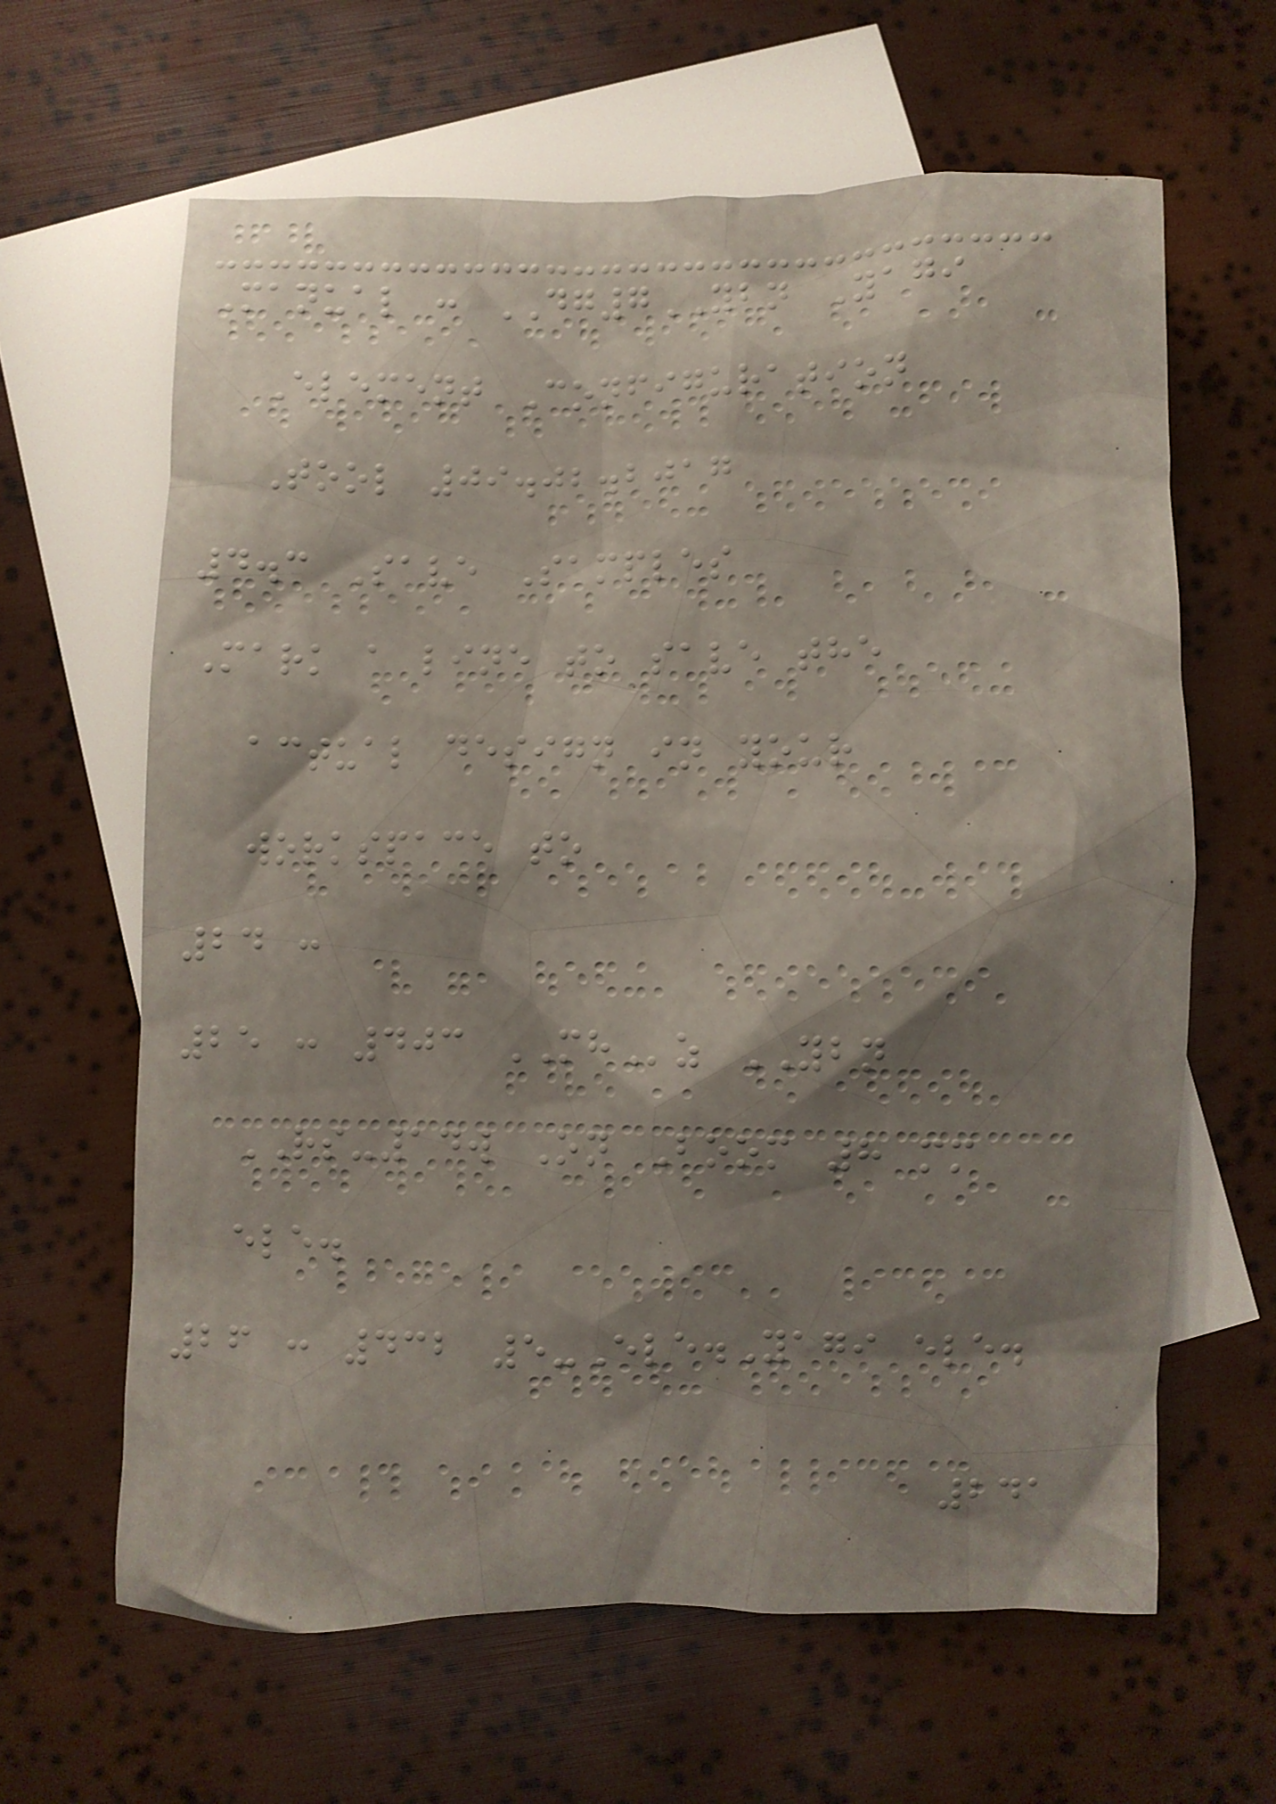Manual : DG7YBN Yagi
Element Configuration
Tool 09.02.2017
4.3 Save Samples
Mark a line to save the
actual design in your
workspace to
24 :
25 : 403 MHz YBN
RS-14w On Boom 8 mm
ele.
26 : 432 5-Ele.Yagi ele.
241
